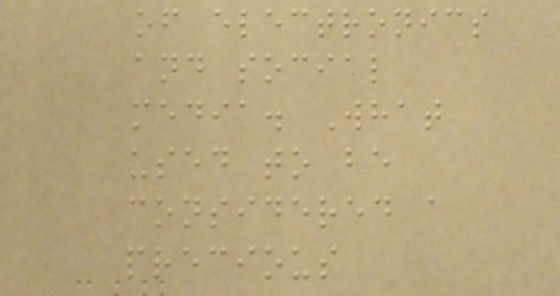of electronics
and social
media. What
used to be
considered a
precious
